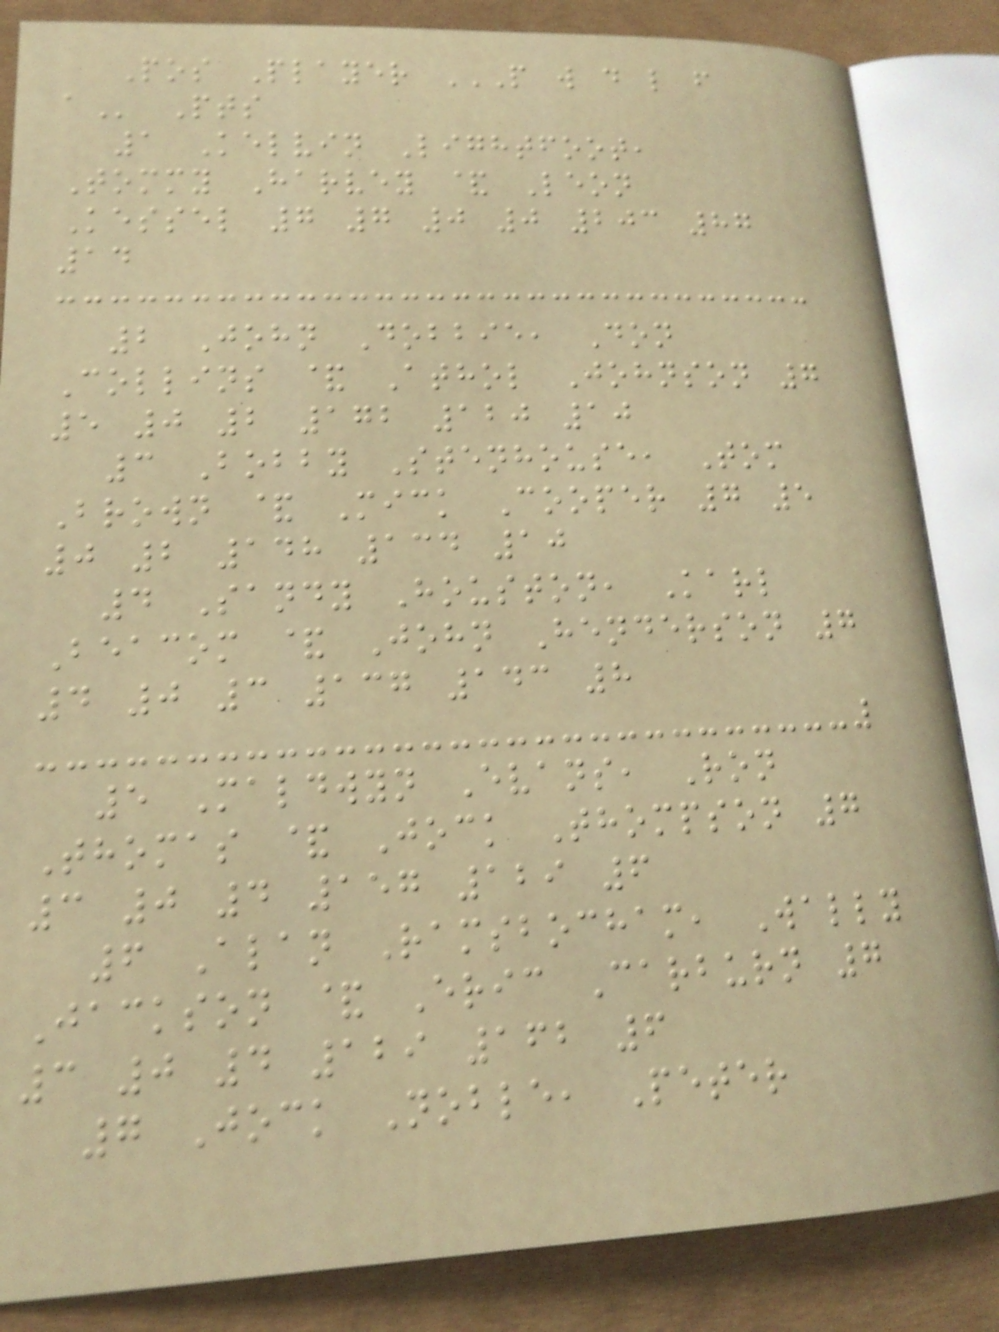Pos Player P W D L F
A Pts
1 Kelvin Lightfoot,
Tommy Harvey & Leon
Kessel 7 7 0 0 203 87
14
2 John Dobbie, Don
Collins & Athol Johnson 7
5 0 2 172 120 10
3 Bobby Stenhouse, Tom
Brown & Mick Cooper 7 5
0 2 148 134 10
4 Sandy Houston, Karl
Beacom & John Henderson 7
4 0 3 137 143 8
5 Maldwyn Evans, Ron
Thomas & Jock Thompson 7
3 0 4 157 129 6
6 Alan Ramsbocham, Wally
Jackson & Eric Carburn 7
3 0 4 129 162 6
7 Jock Noble, Peter
